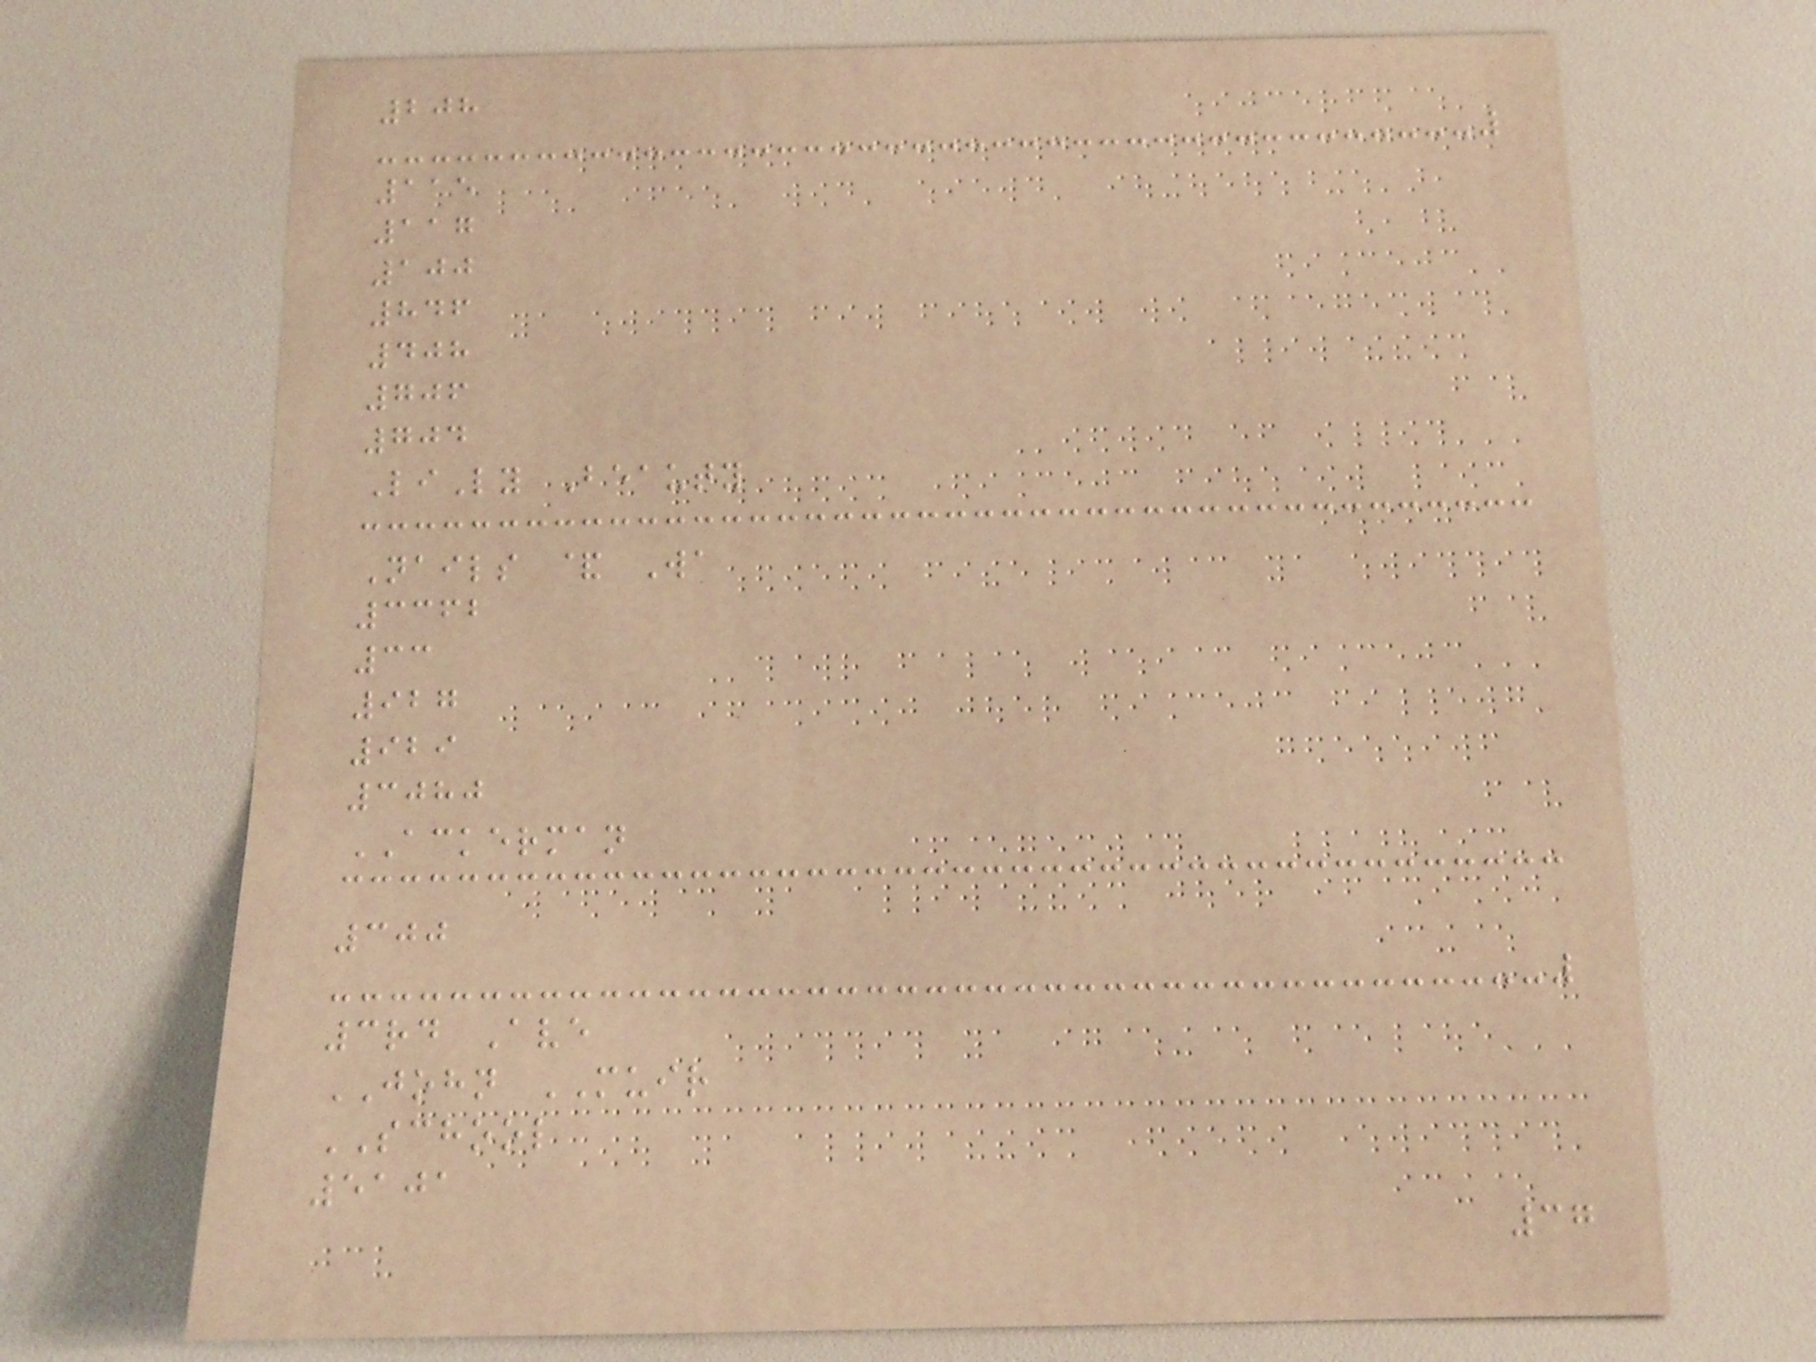208
115
117
100
846
408
706
704
LiLy Beauty
Nails & Wa
3362
33
927
929
3080
ACKERMAN
300
3rd Ave
JOHN MUIR
SCHOOL
5101
37
